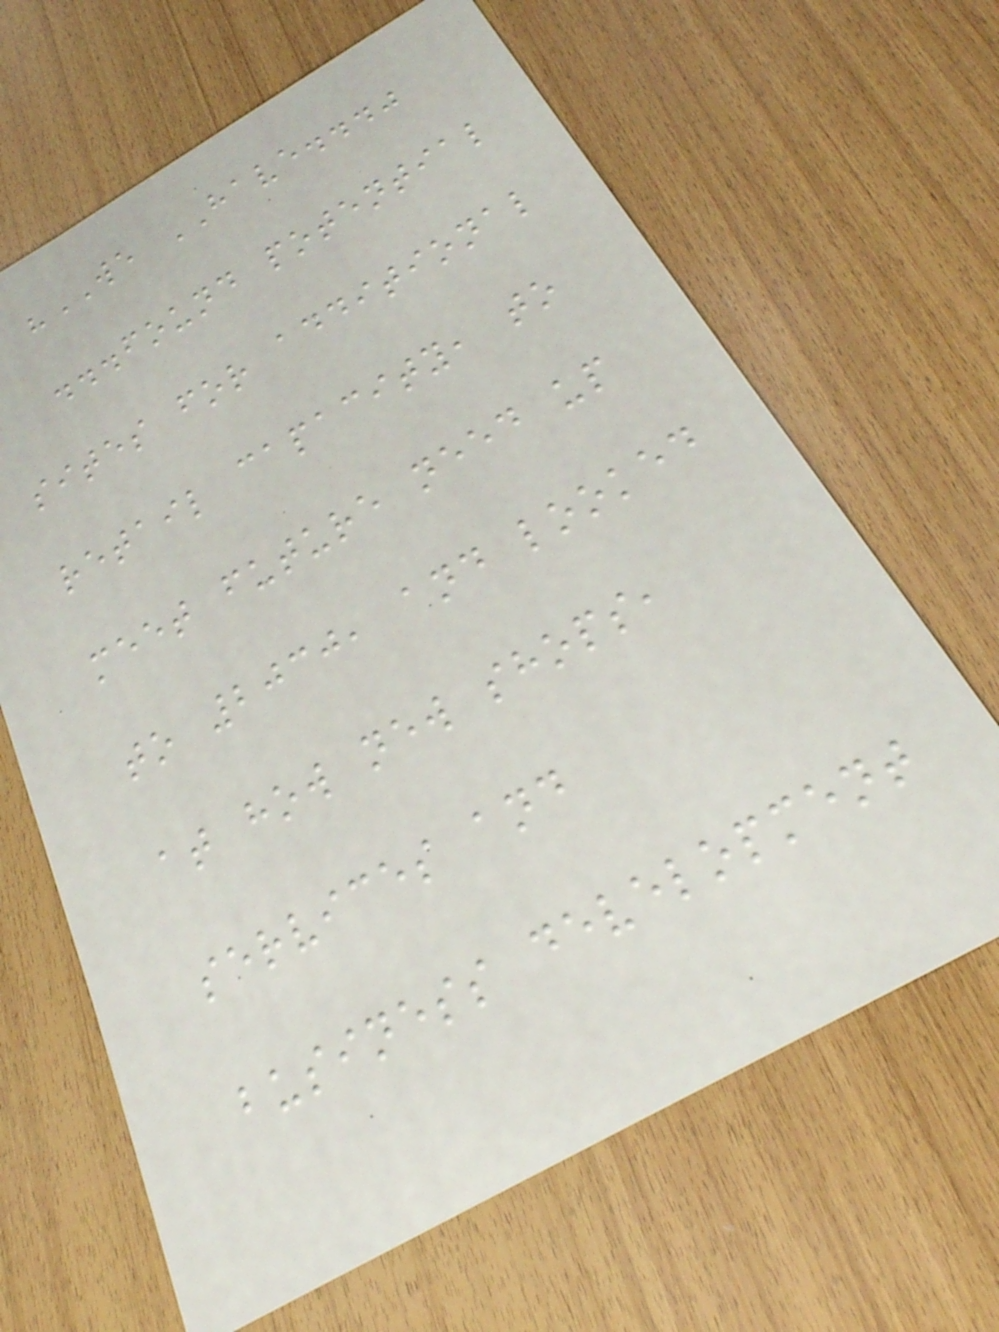"WE HAVE..."
...found potential
sites for additional
retail capacity, to
meet future need up
to 2030, and looked
at how new shops,
services and
business development
